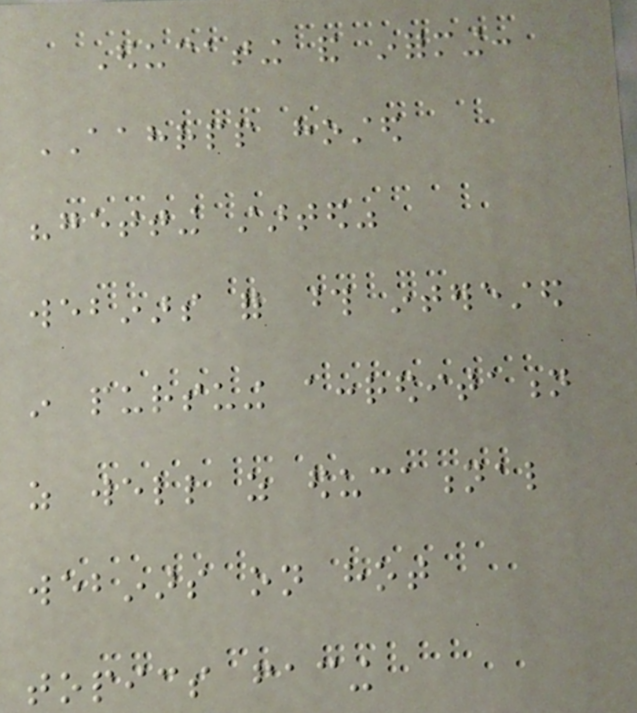Educating and informing:
AAHRPP hosted
"getting started"
webinars for those interested
in pursuing accreditation
as well as educational
webinars on hot
topics facing
